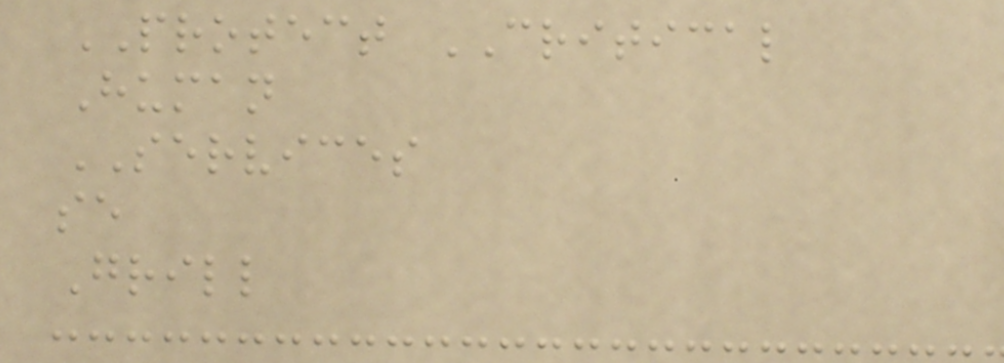PROTECT CRITICAL
Human
SERVICES
se
Grill
